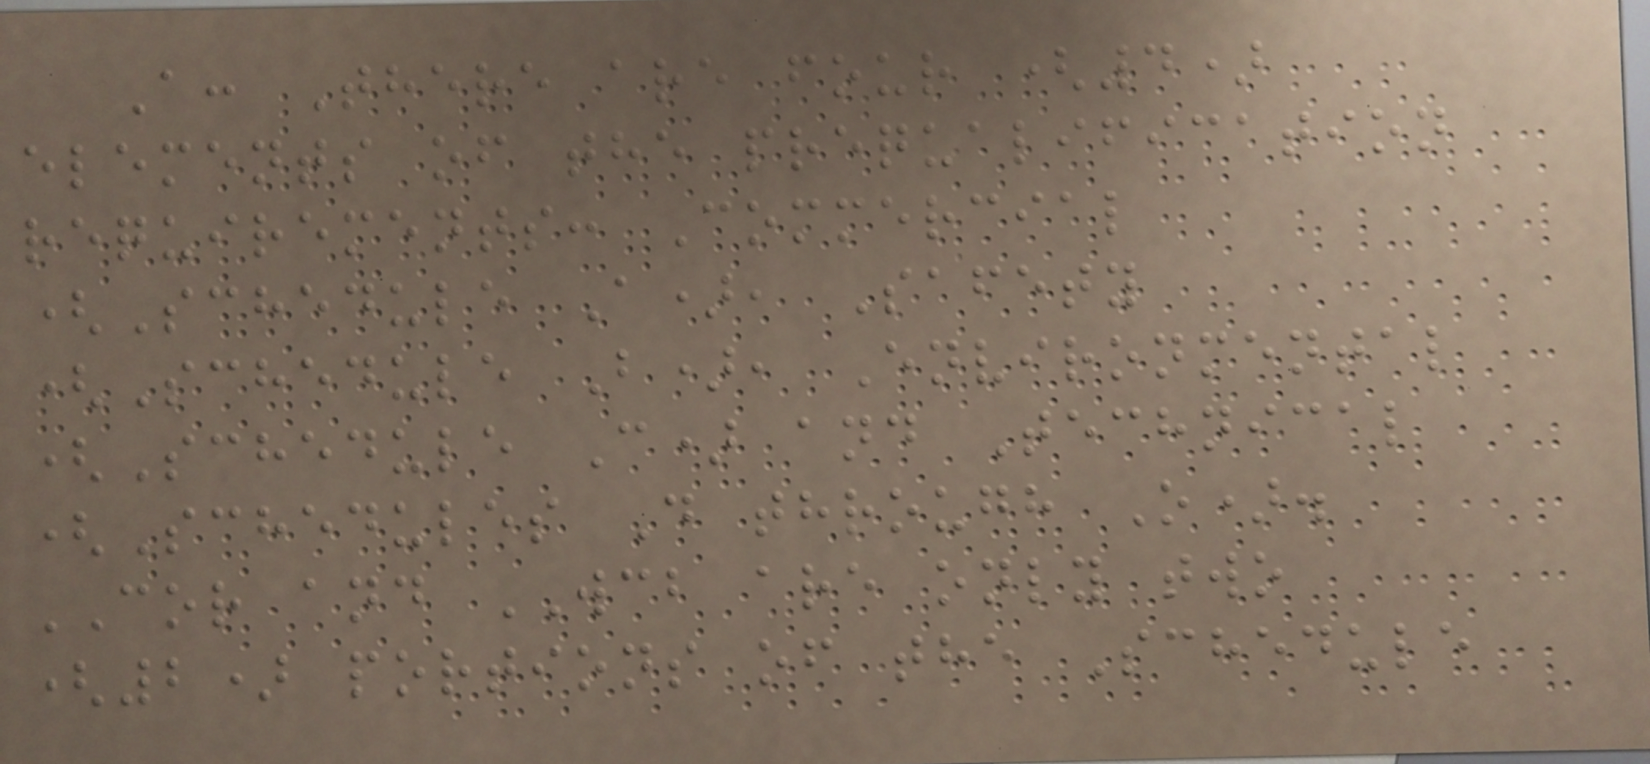A: There are four (4)
elements of the prequalification
requirements: Commercial
(Schedule A), Safety
(Schedule B), Environmental
(Schedule C) and Technical
(Schedules D through O).
COR and WCB are only two
(2) portions of the Schedule
